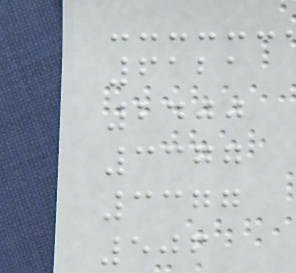6121
2400
3377
3377
506
